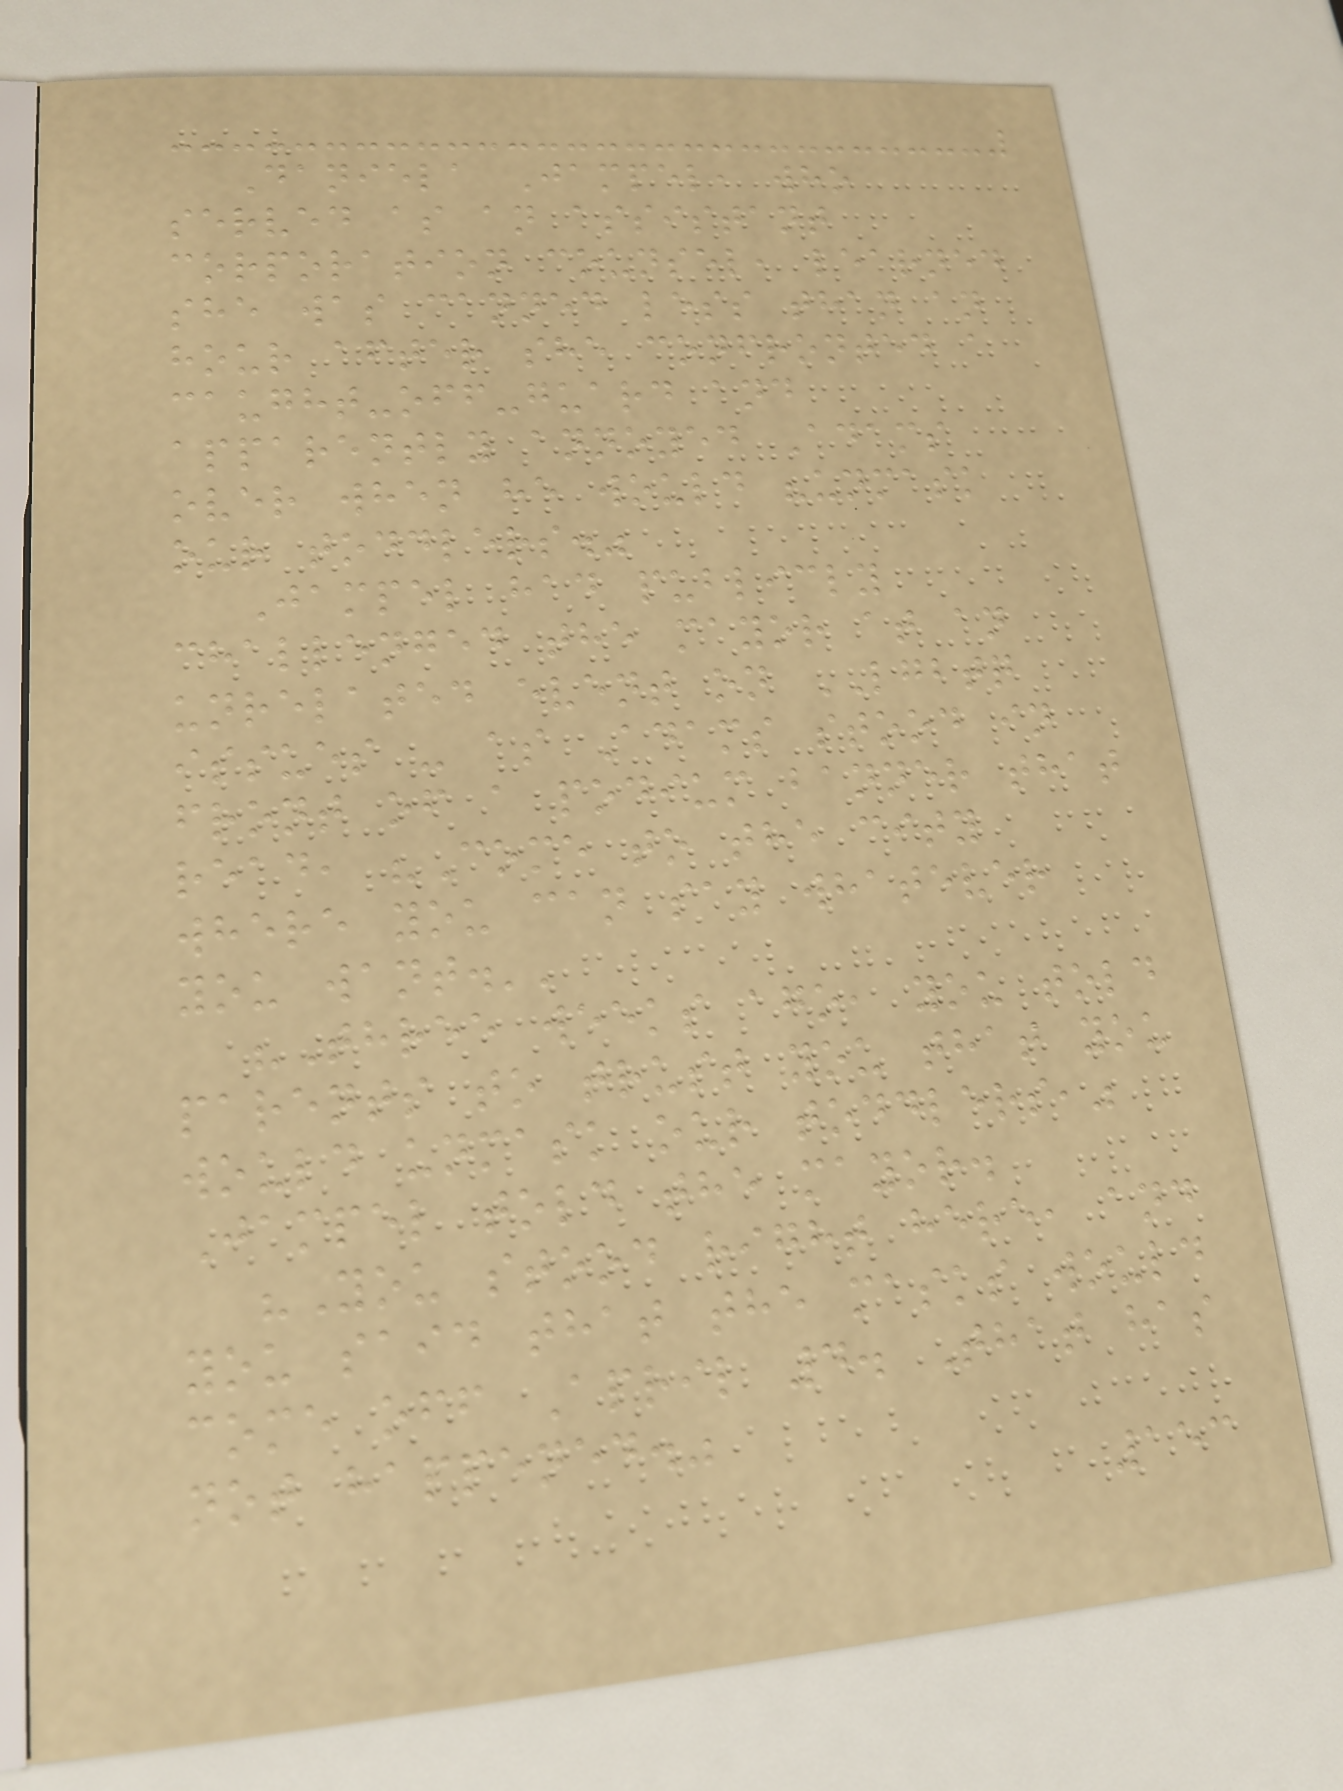Daniela Jampel, who
served as an assistant
corporation counsel, learned
she was canned less than an
hour after she confronted a
caught-off-guard and
apparently annoyed Adams
over when he would "unmask
our toddlers."
Jampel had publicly
challenged the mayor at an
unrelated event on LGBTQ
issues - as Adams stood in
front of a podium banner that
read, "Come to the city
where you can say whatever
you want.''
"Three weeks ago, you told
parents to trust you that you
would unmask our toddlers,"
Jampel told the mayor.
"You stood right here, and
you said that the masks would
come off April 4. That has
not happened."
153
